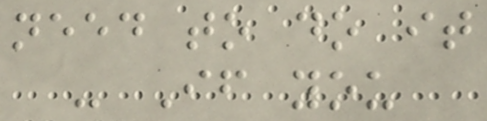need to do it
- If you
